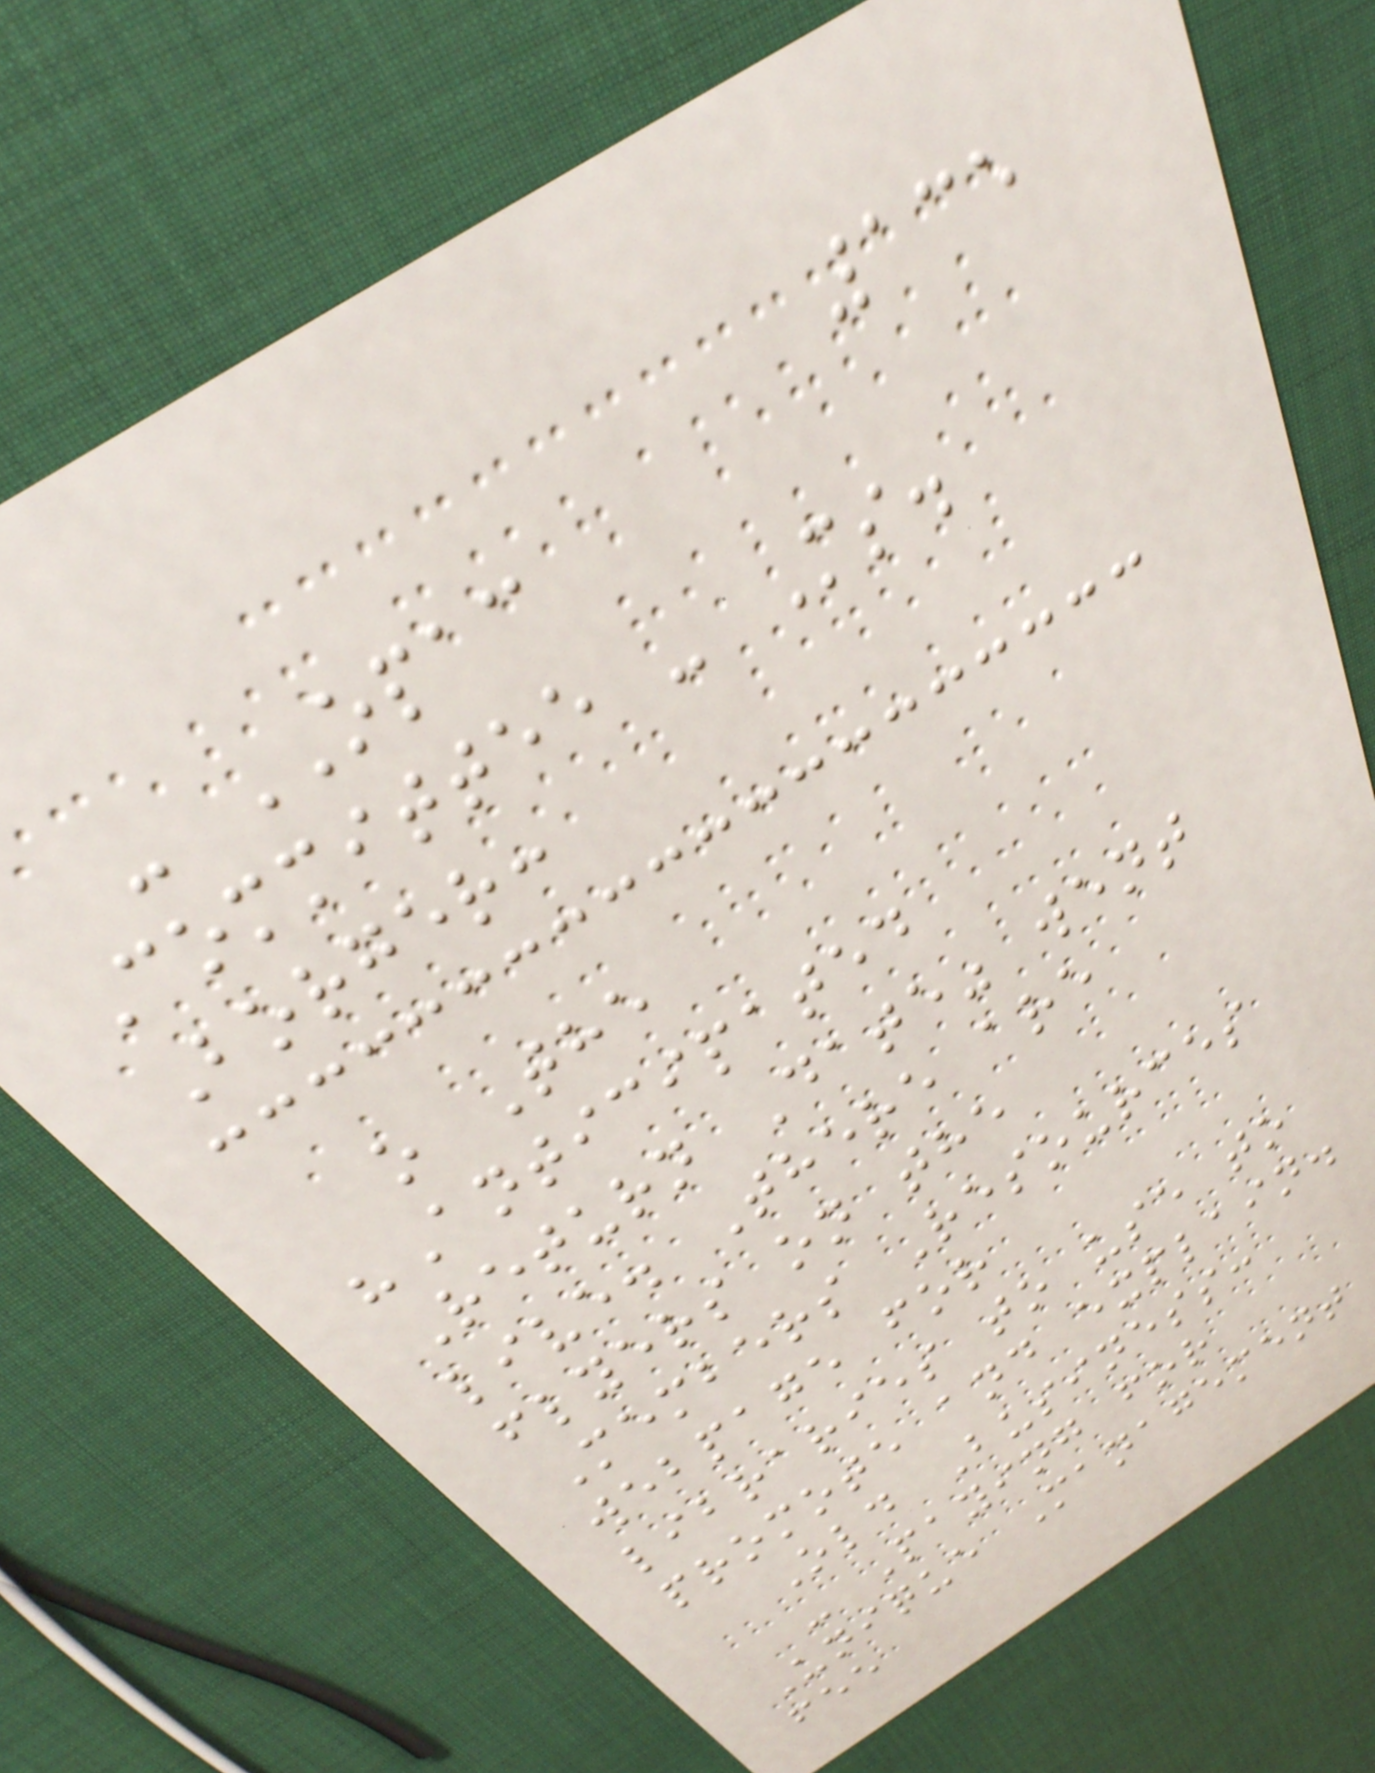135
- OPAC
Committee - Ms.
Borger:
o The
"Anticipated
Return Date" went
live. There are
flyers on the
Members Resources
webpage for
libraries to use to
promote and explain.
Old Business:
- Paying for
Unique Management
fee
